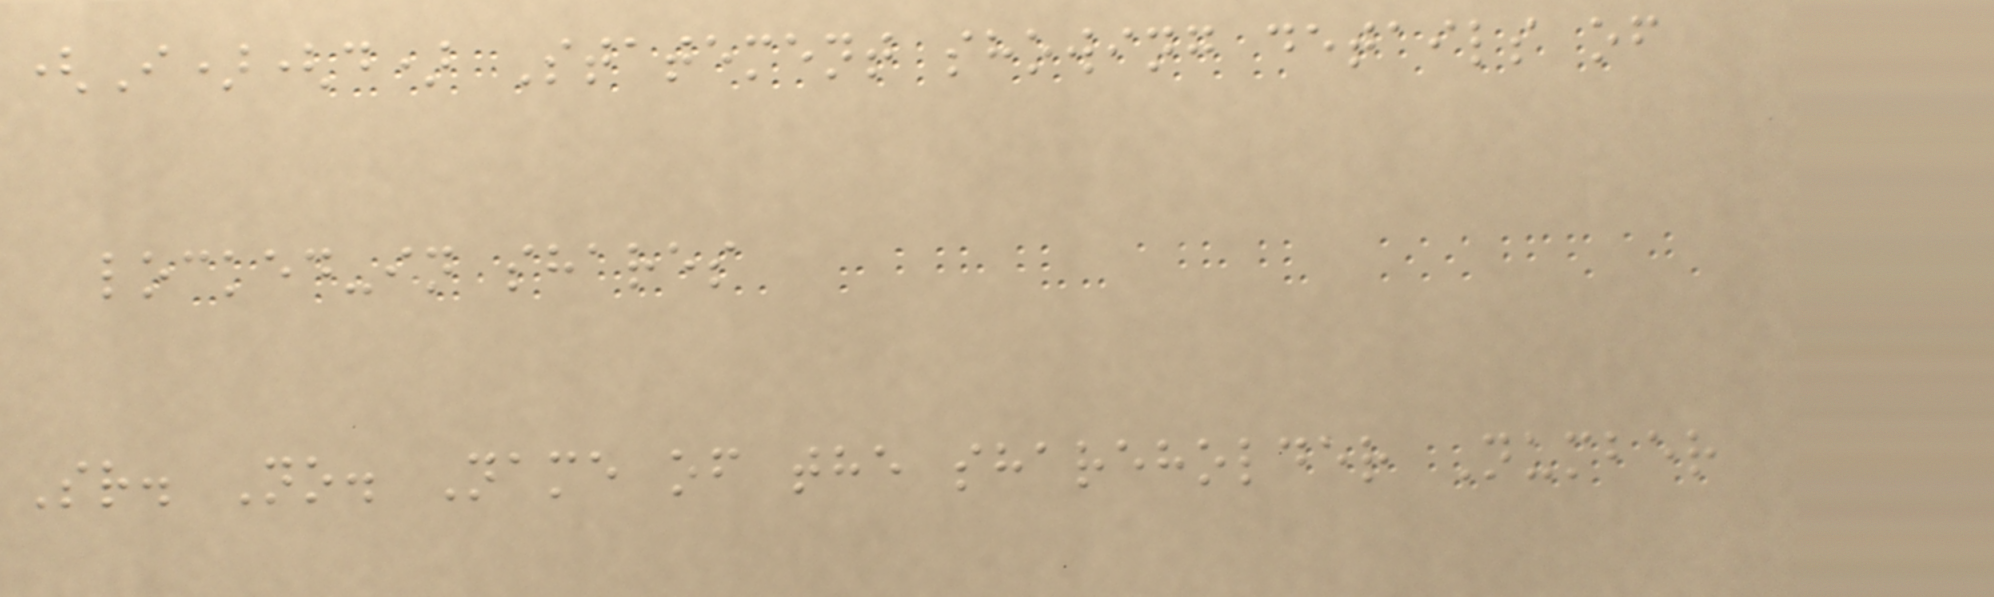(I)(d) Statement showing details of
locked-in shares
Sr. No. Name of the shareholder Number
